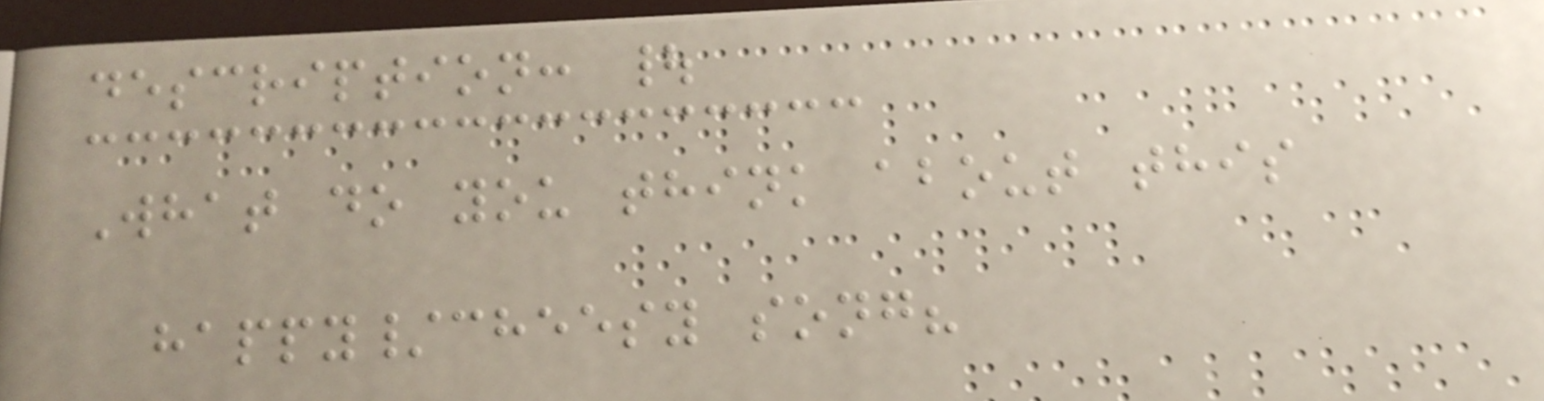description: |
What do you think about this
happy/cheesy song?
